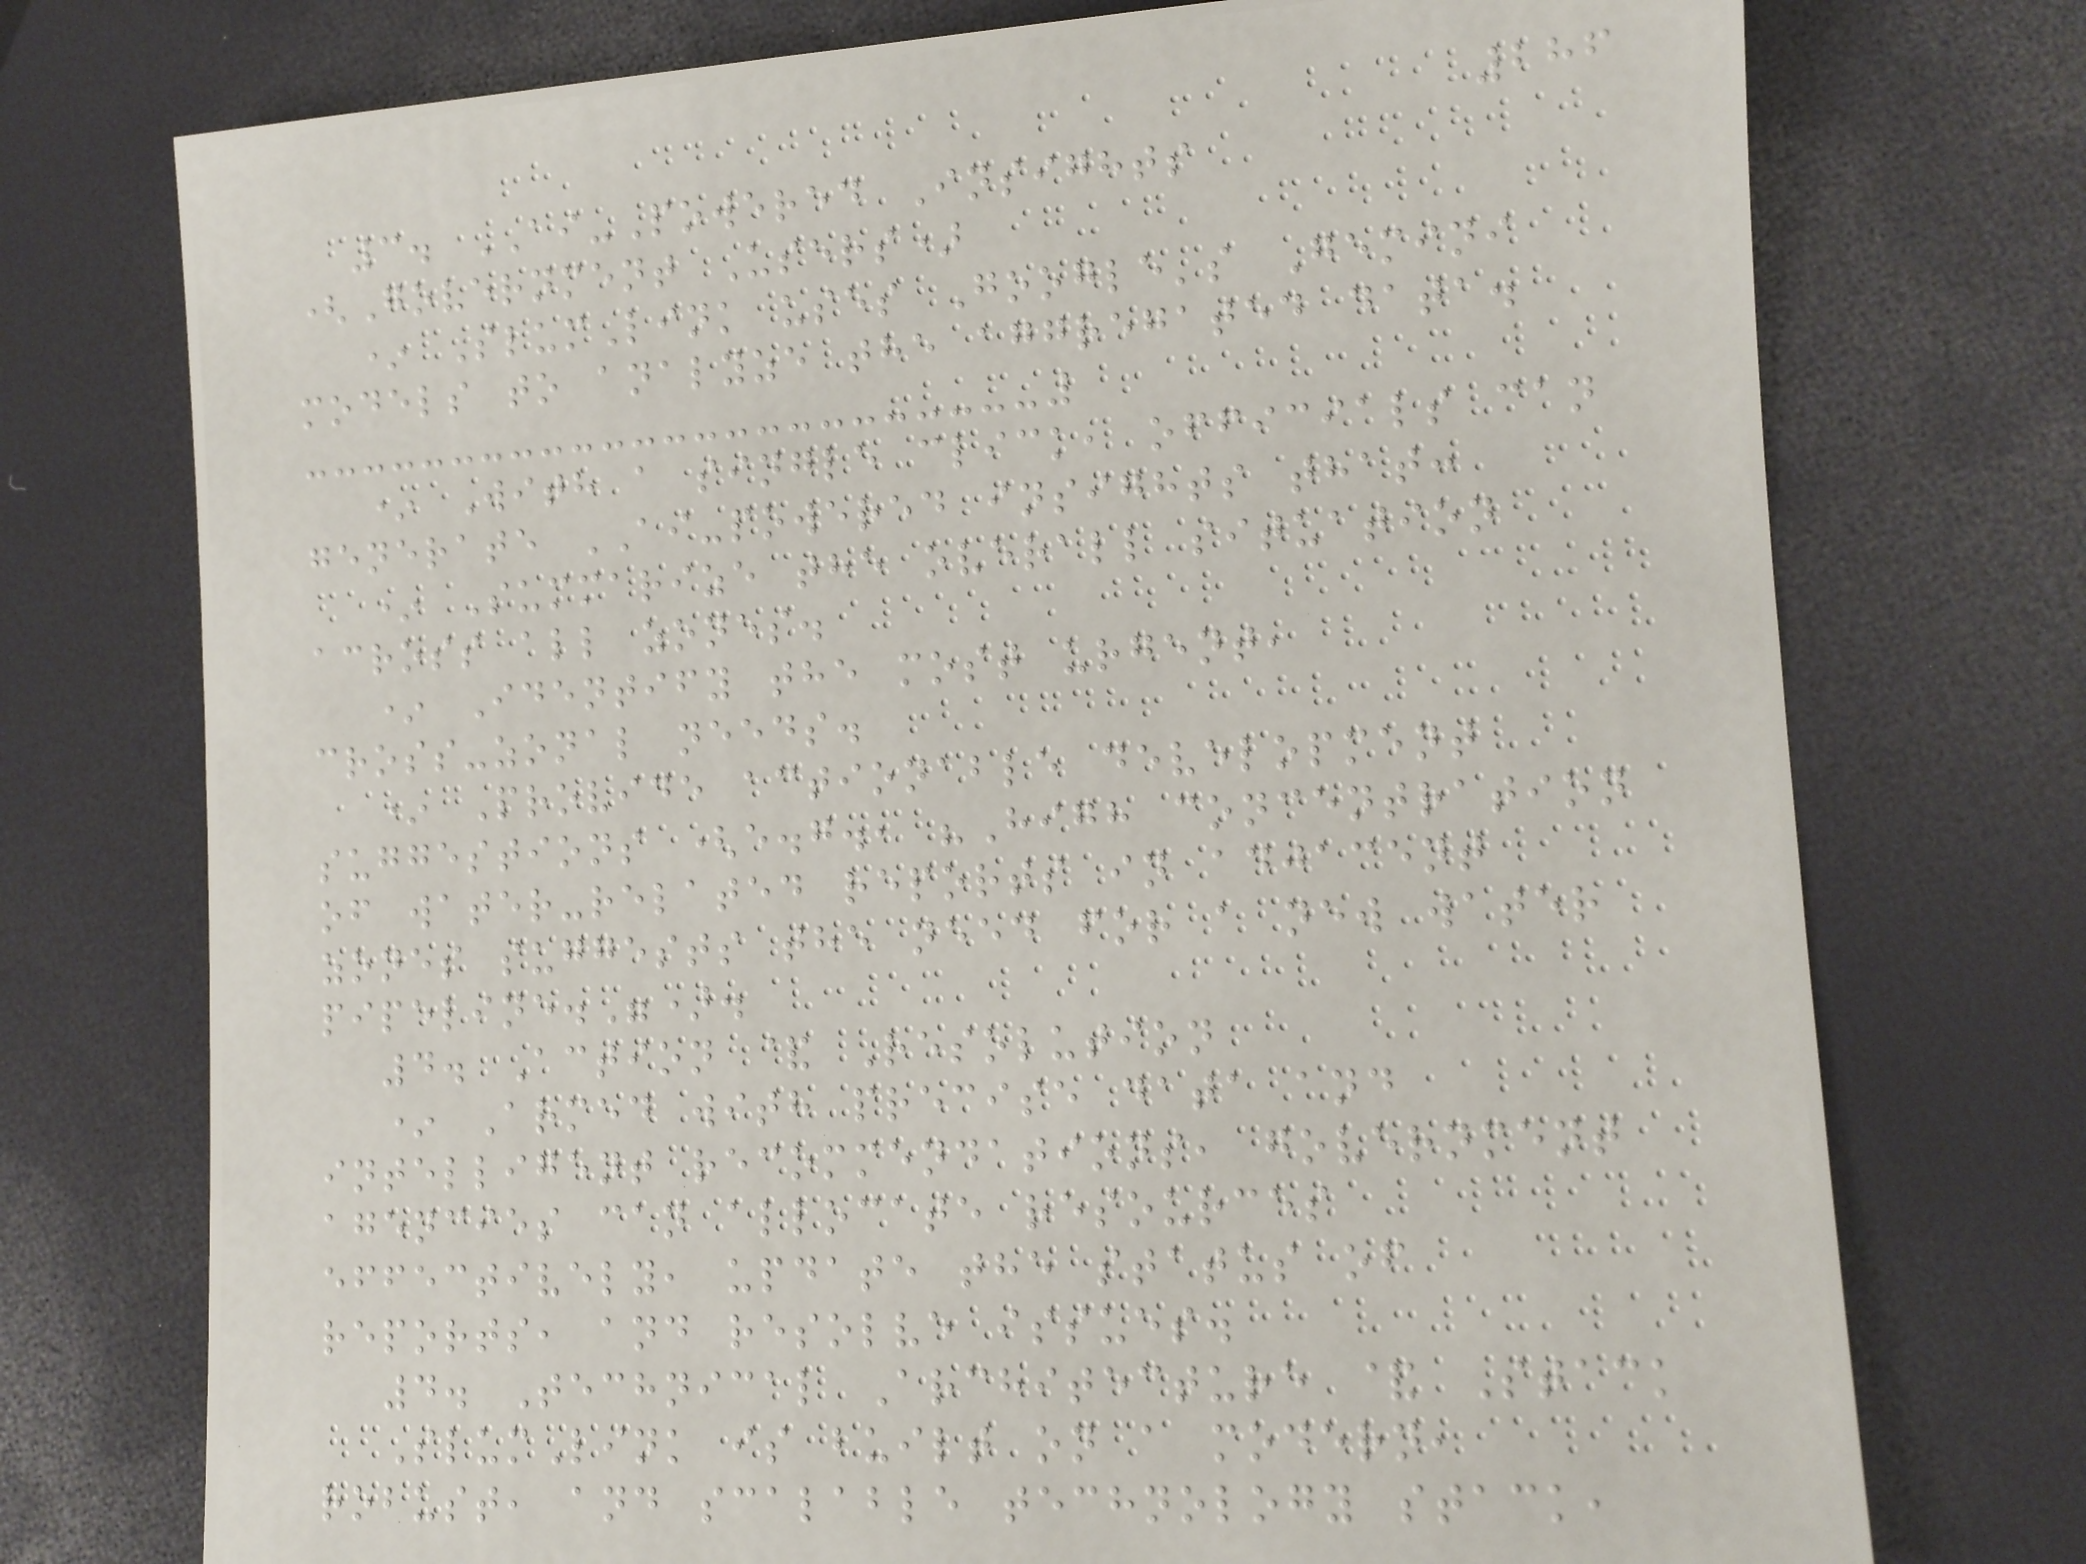286
3. AI-Powered Insights
(Government Users)
* SlumLink uses Google's Gemini
models to analyze the aggregated data.
* With a single click, officials can
generate AI-powered insights that:
* Summarize the overall situation
across all zones.
* Identify the most urgent,
cross-zonal needs.
* Provide actionable development
suggestions (e.g., "High concentration
of water-related reports in adjacent
zones suggests the need for a new water
pipeline.").
4. Action & Resolution
* Armed with precise data and
intelligent recommendations, government
agencies can allocate resources
effectively, update the status of
reports, and resolve issues.
4. Technical Architecture & Stack
SlumLink is built on a modern,
robust, and scalable technology stack,
